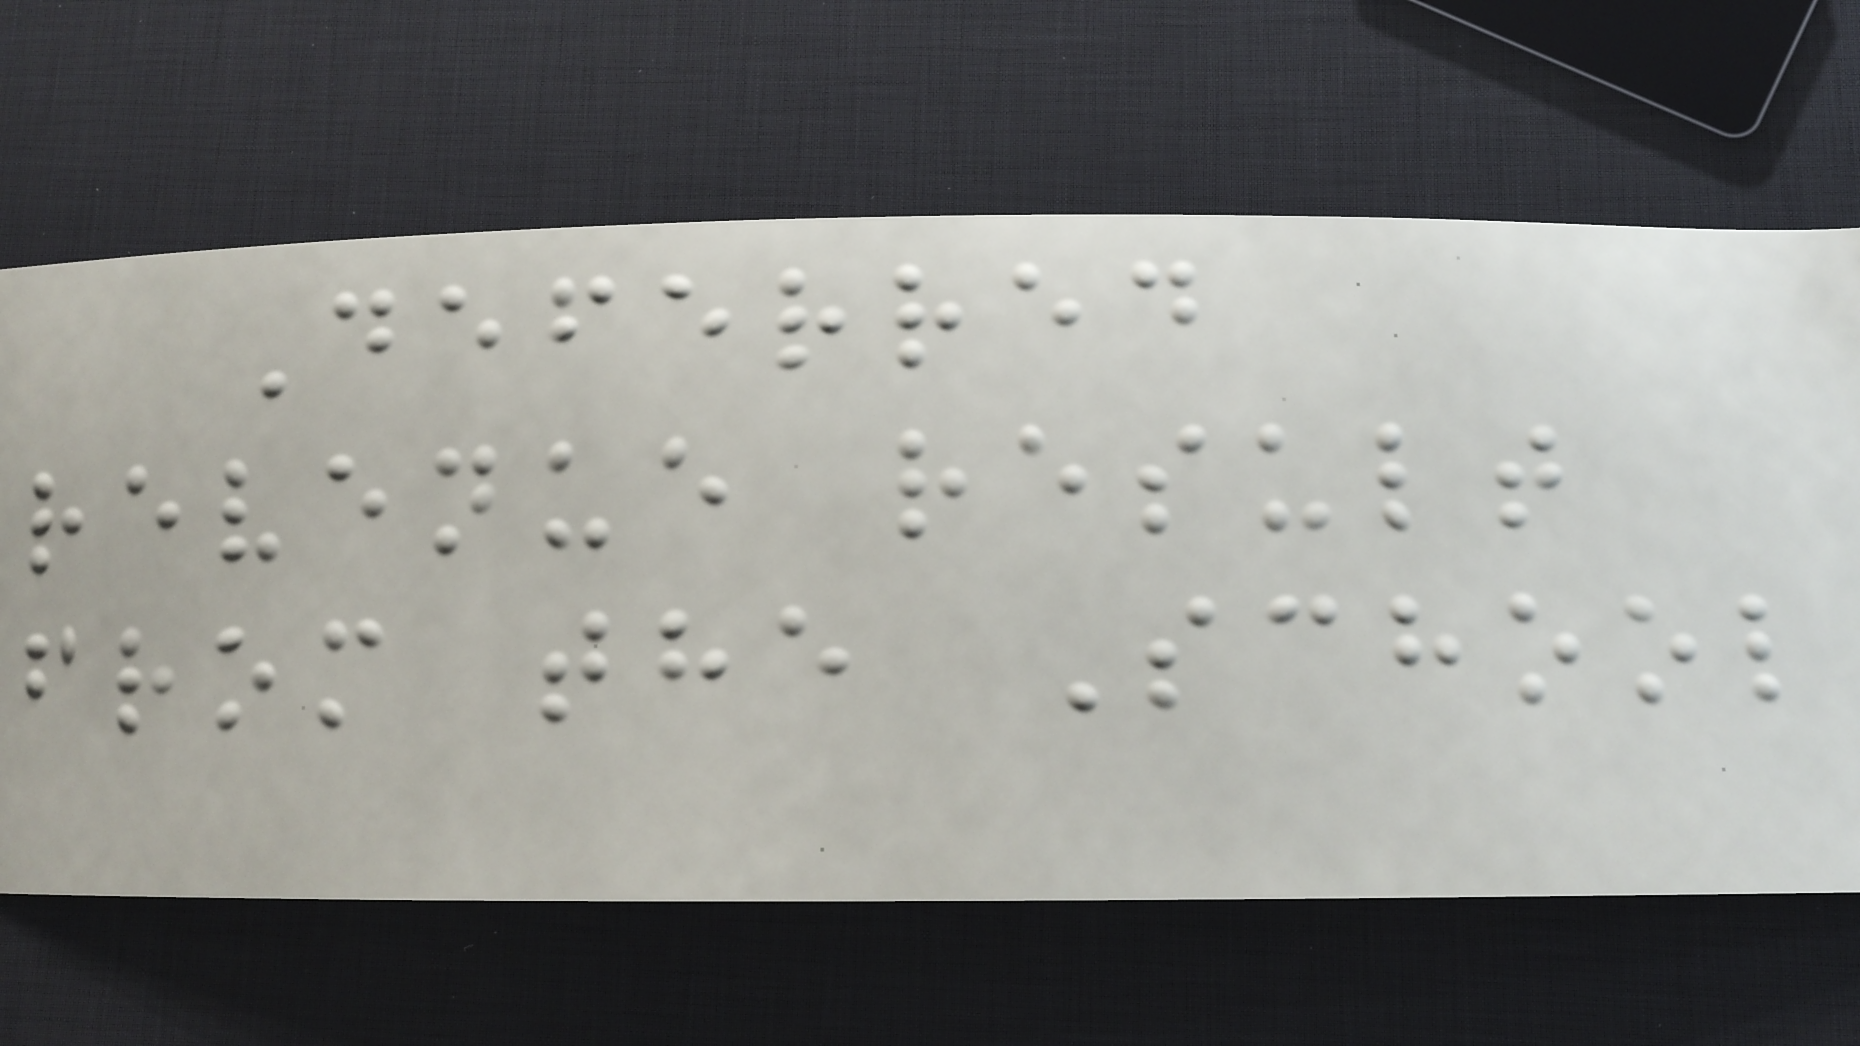Deferred
revenue result
from the School
